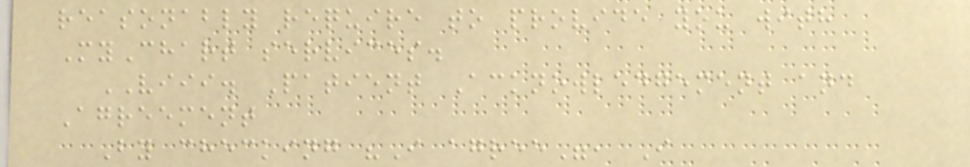reasonably require to provide you with
MyChart services.
VIII. Patient Acknowledgement and
Agreement
By checking "I agree", I
